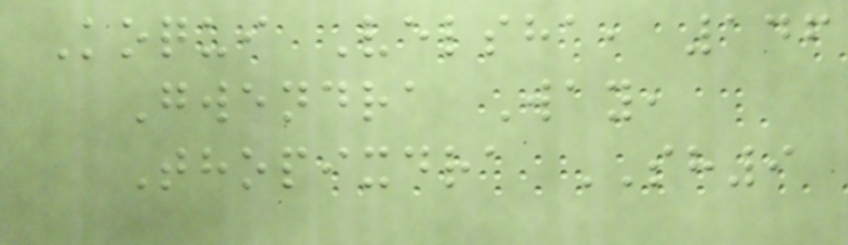Koqui Velsha, 146
Gwendra Way,
Thopixdra SH9
